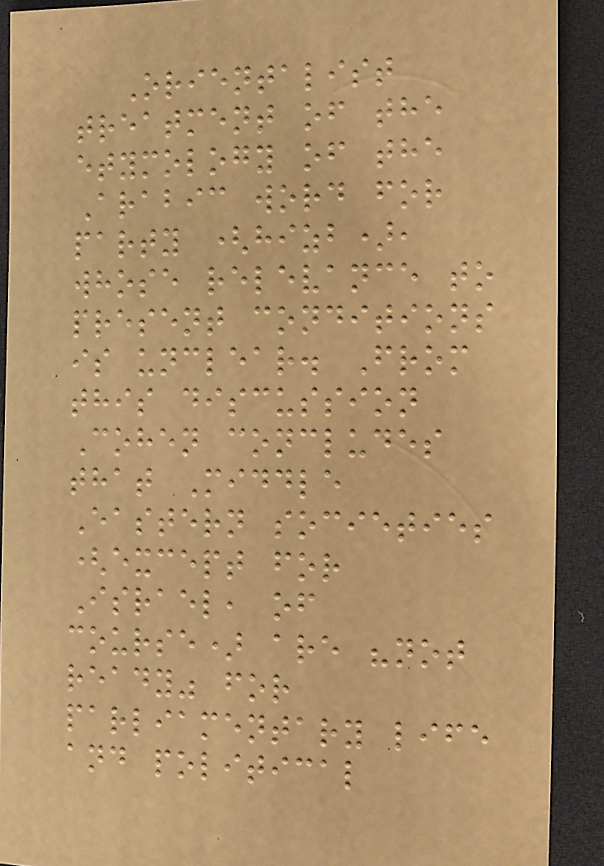Orientalist
treatment of the
etymology of the
Arabic word for
party (hizb),
whose relevance to
present conditions
is unclear. From
this discussion
Cohen concludes
that Middle
Eastern societies
(except for
Israel, of
course) are "not
ready" for
parliamentary life
and political
